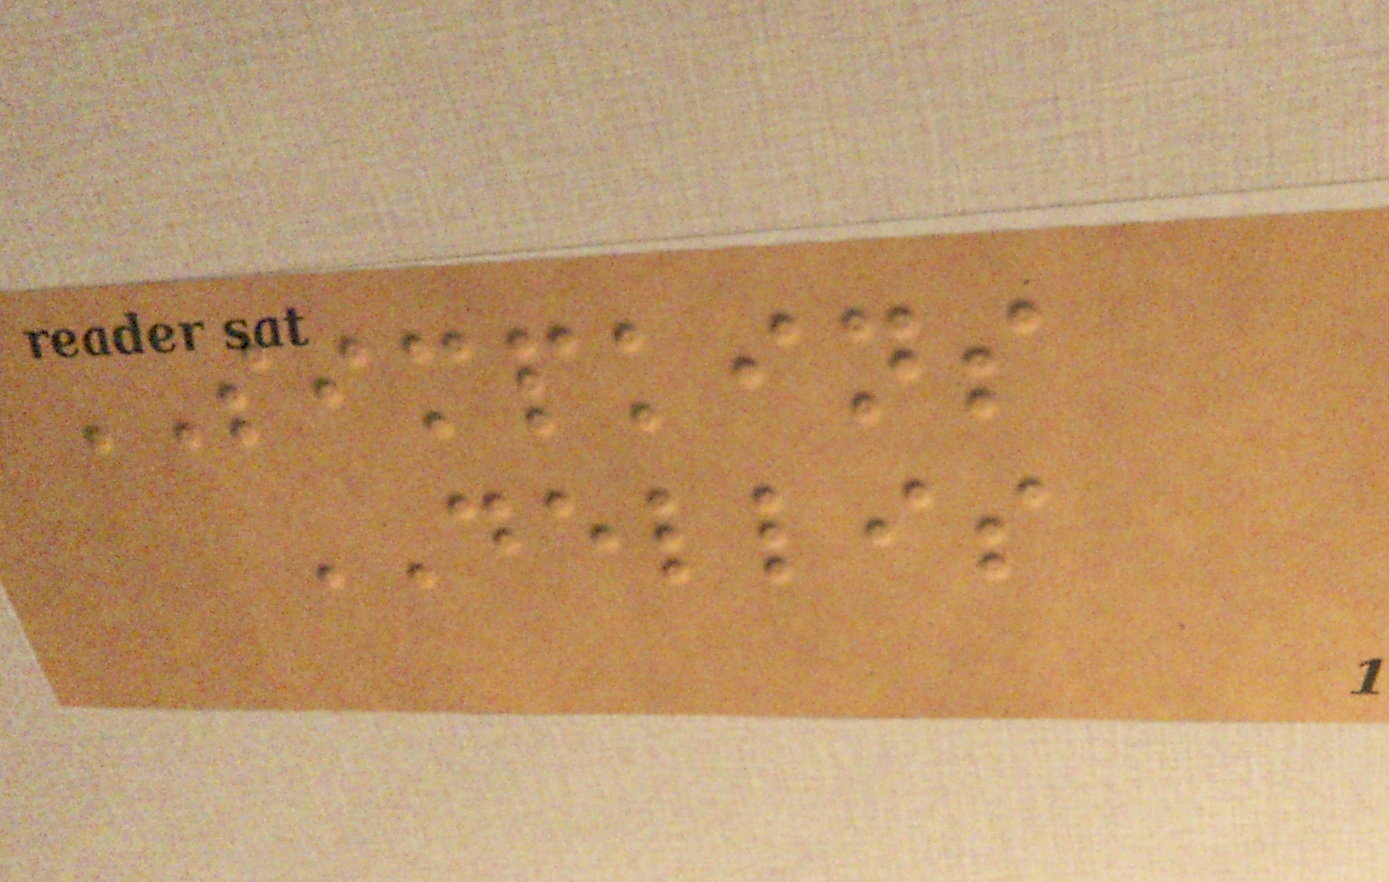SIMPKINS
DELLIS
